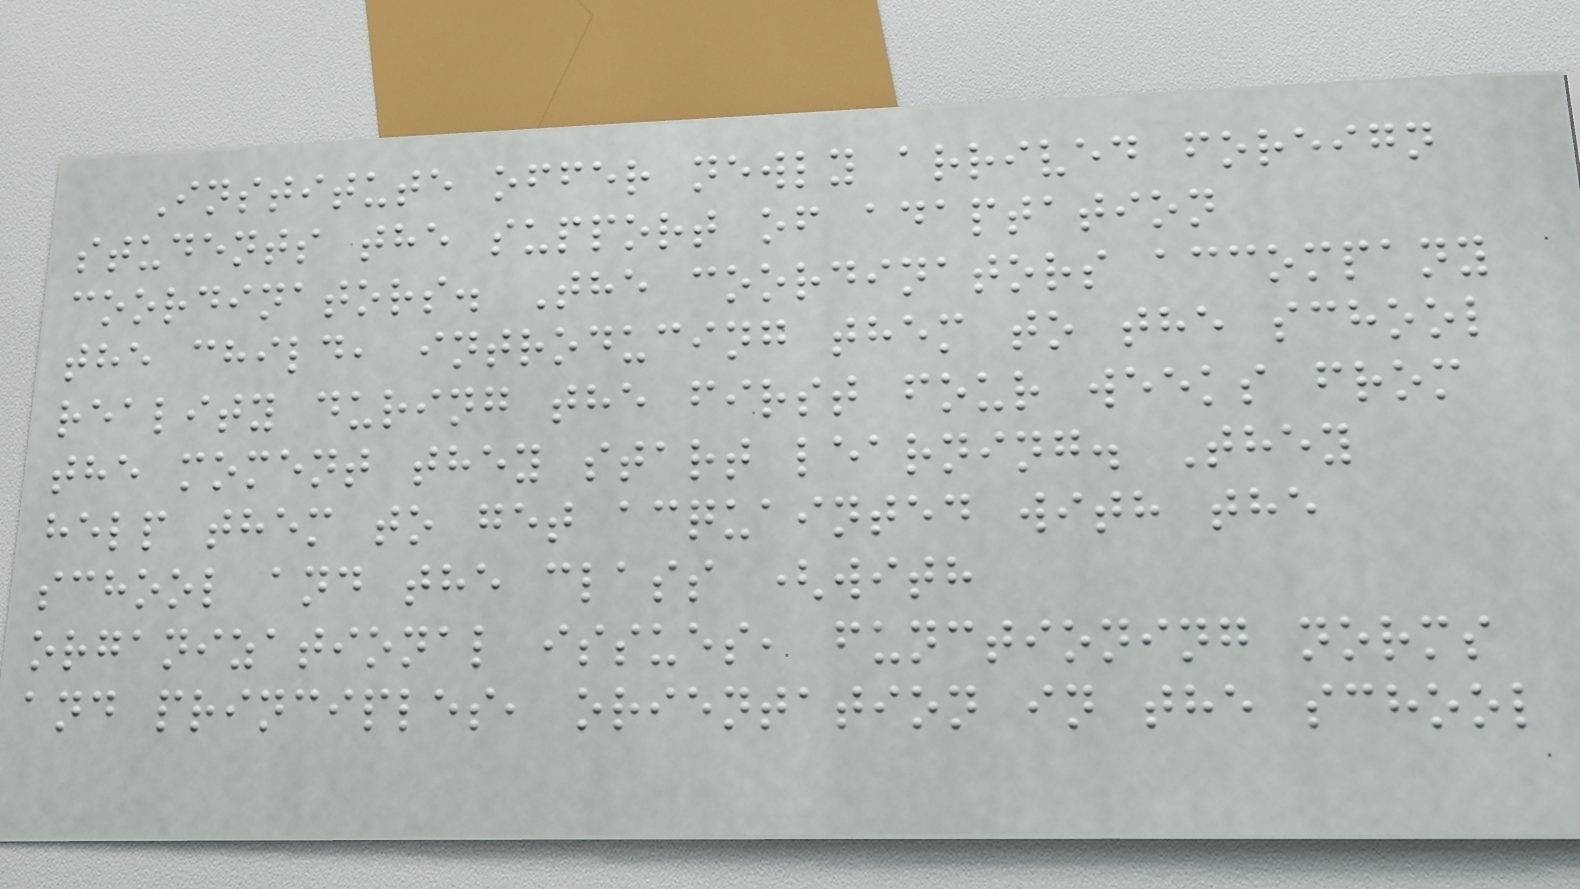Institute offer newly arrived foreign
students the support of adaptation
coordinators. The coordinators accompany
the child, introducing them to the school
reality during the first four weeks from
the moment they start learning. They
help them to get acquainted with the
school and the class (with
organizational issues, functioning norms
and principles, orientation in the school
